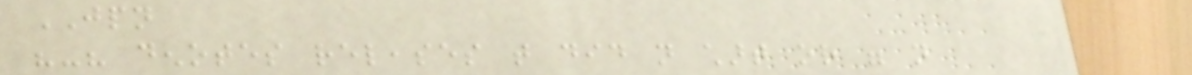JPN
"-" denotes releases that did not chart or were not
